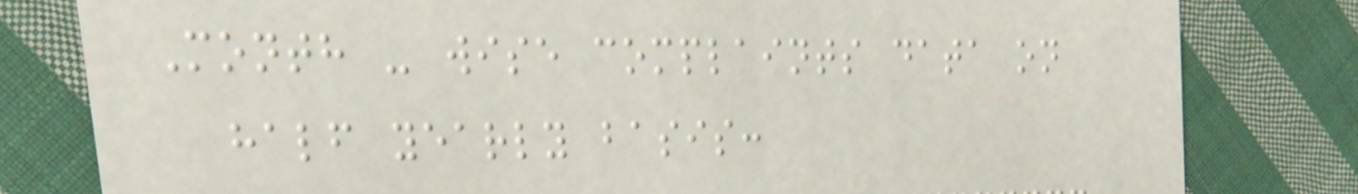Month - wise complaints data on
half yearly basis:
